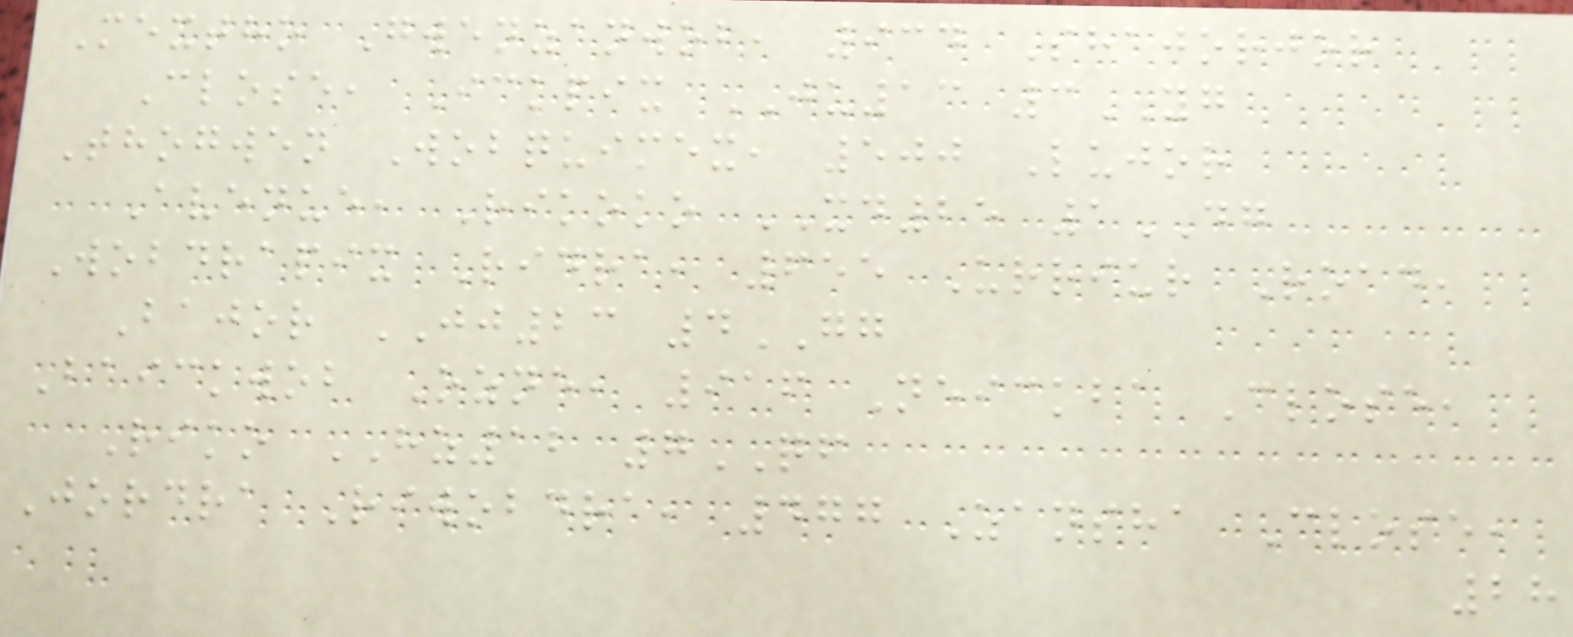Mextho Gwenzanwob, 934 Shajorjor
Close, Ickpix JU13 3YG
Thogwen Wobquimex, 500 Lujor
Avenue, Rikoko XD25 1DG
Wobdrapix Ridra, 655 Urriur Road,
Bajor JJ23 4GG
Baickwob Ozne, 916 Neickba Close,
Riko HZ12 7QF
Jordra Riwobdra, 477 Zansha Close,
28
